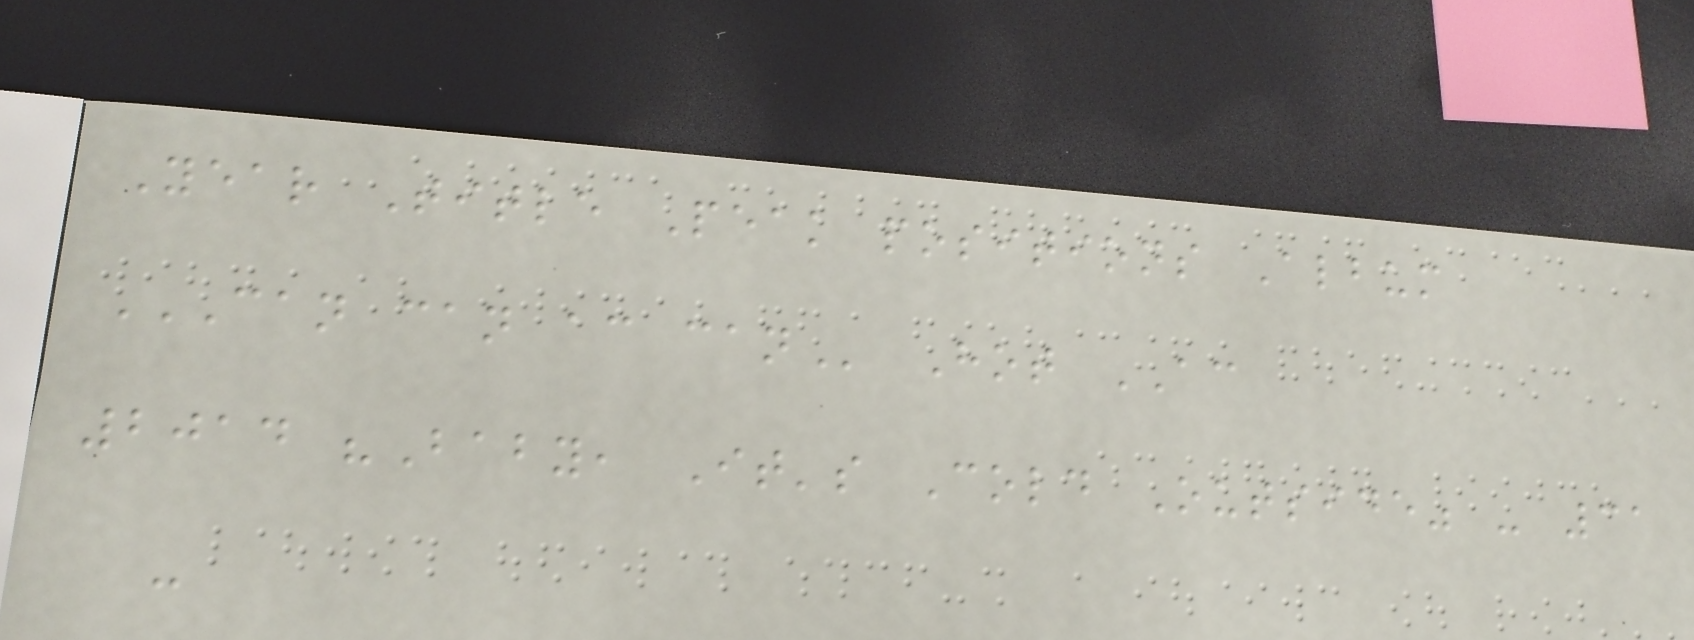Year Title Peak positions Album
CAN CAN AC CAN Hot AC
2014 "Baby, It's Cold Outside" - 31
-
